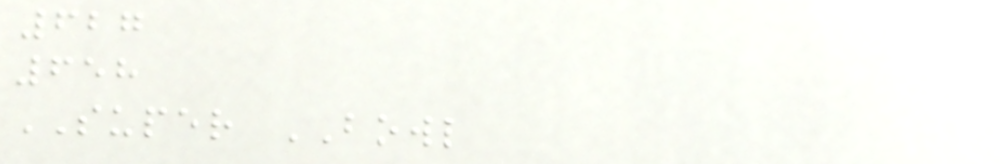627
658
SUPER BOWL
